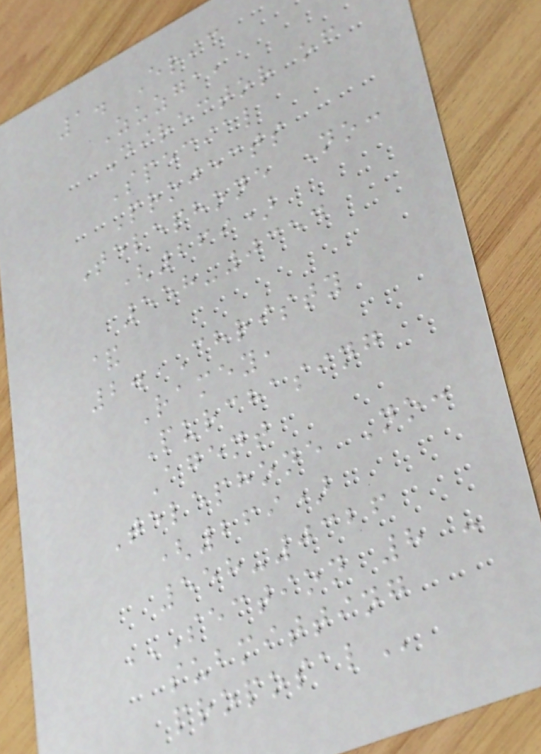1. Eric
Zuzga,
Director of
Special
Projects
Telephone No:
(269)
558-0354
&
2. Christy
Ramey,
Purchasing
Agent
Telephone No:
(269)
558-0326
SECTION 8 -
SUBMITTING
PROPOSAL
